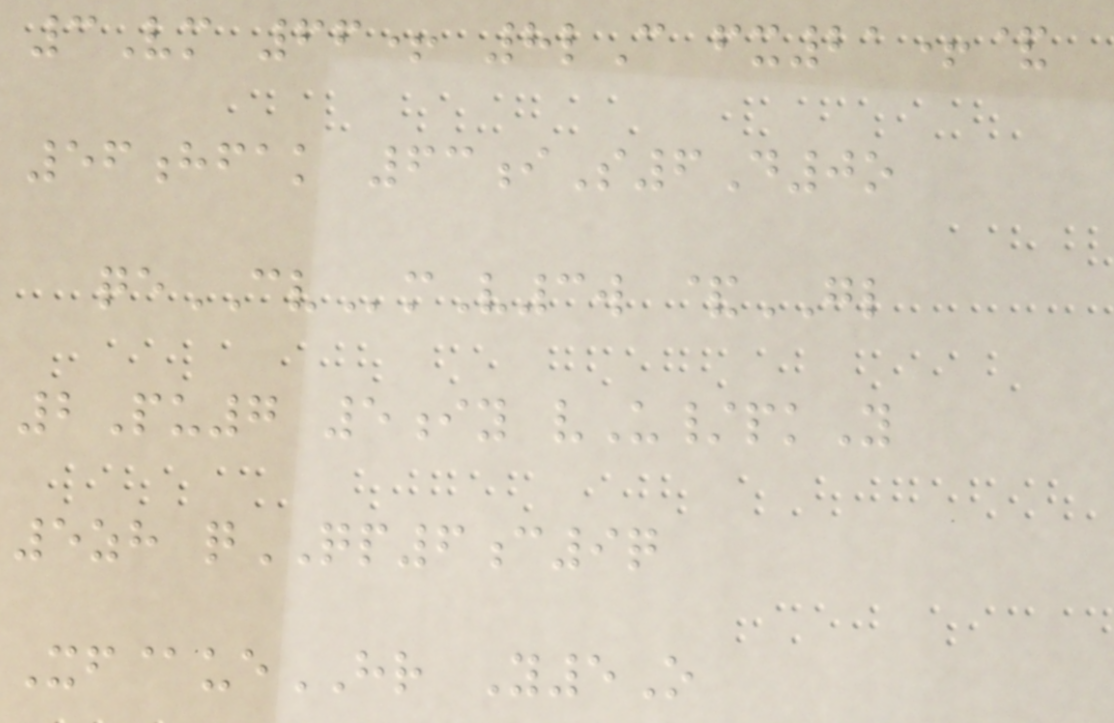3Vm 66+ 8lC fx21+&
56hfak 63iS6D0o
qeCVmV3w &GL
2Pu7 5iy vU/pkY
5zh qQP6c9q
Xf@ueHR Y5O
